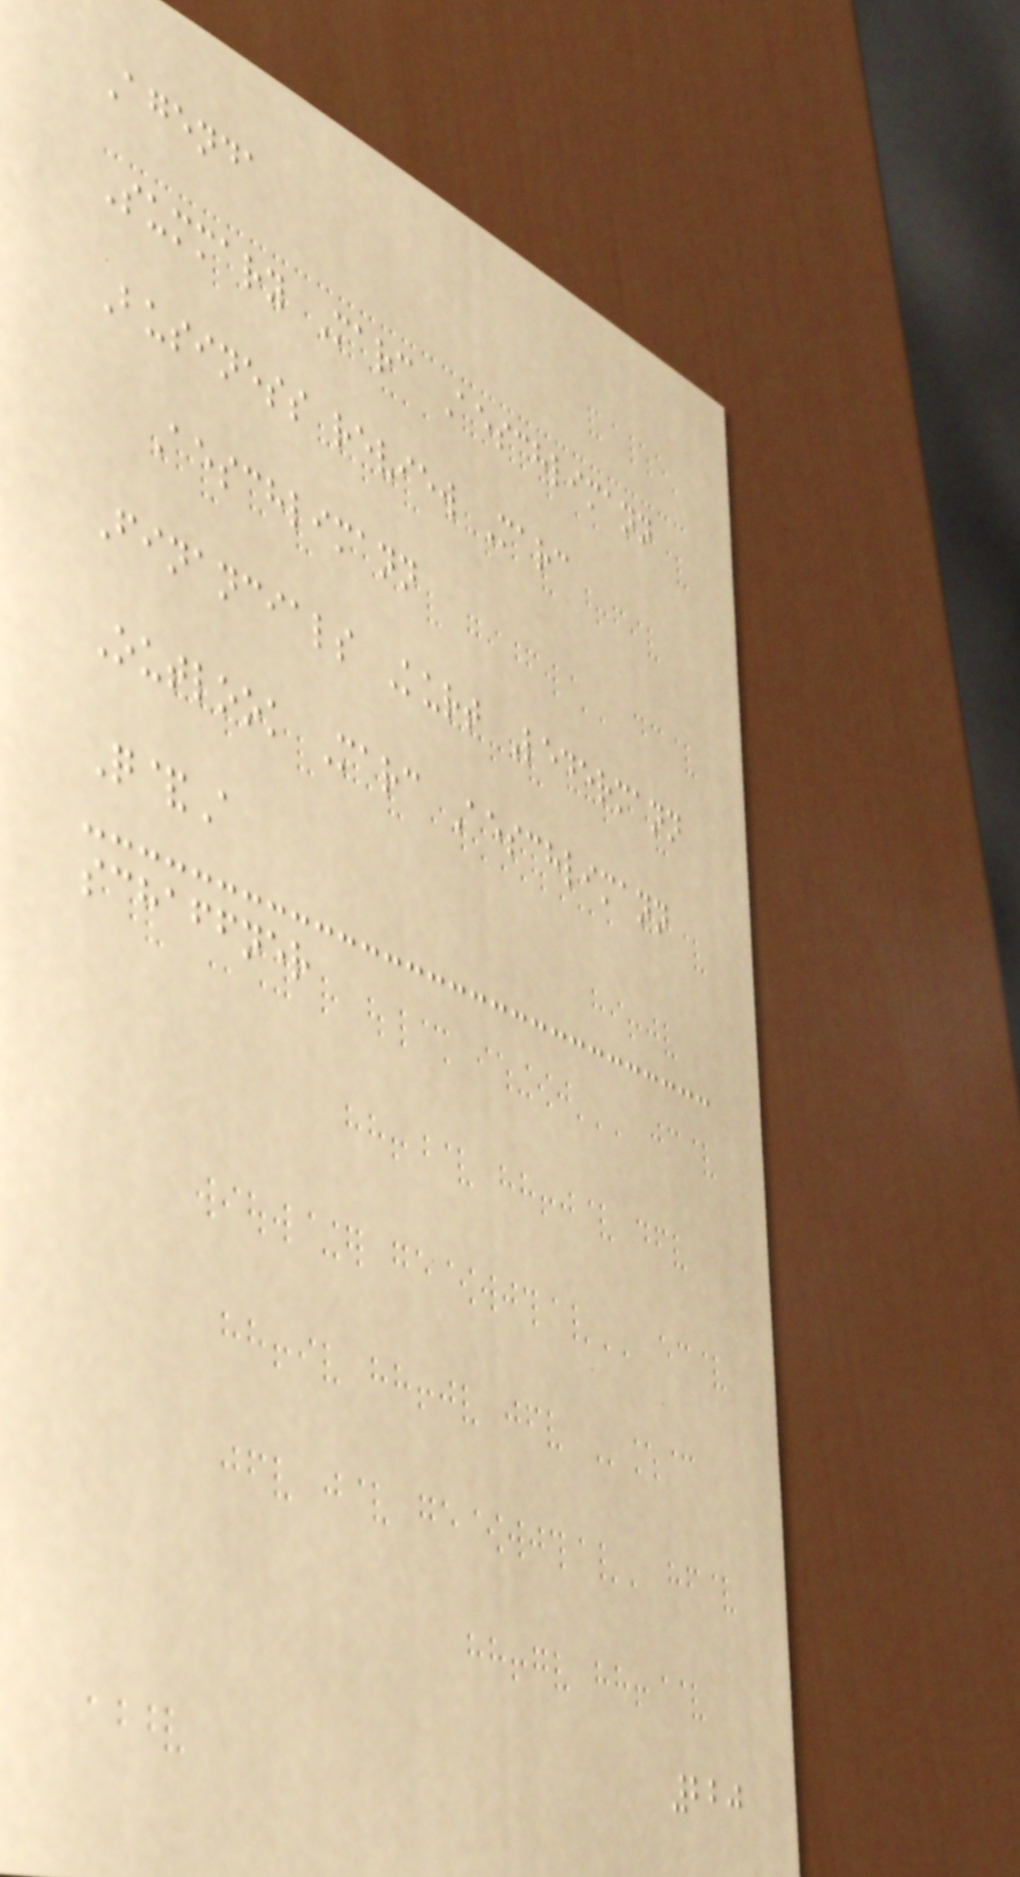Agenda
Summary Marc Aeschlimann
Business review Marc
Aeschlimann
Financials Kurt Ledermann
Outlook Marc Aeschlimann
Q&A
schaffner
220
